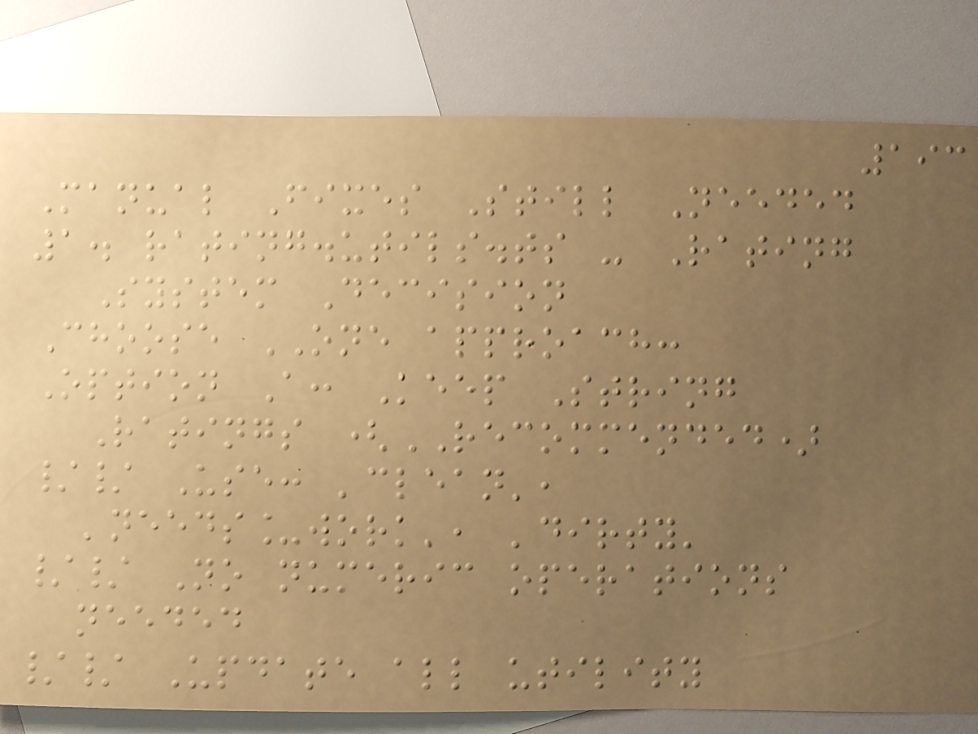193
Manual Fixes Still Needed
1. rating.utils.ts - Rating
System Decision
Choose ONE approach:
Option A: Keep String
Ratings (RECOMMENDED)
// Use: 'clean',
'needs_work', 'dirty'
// No numeric operations
needed
// Update all utility
